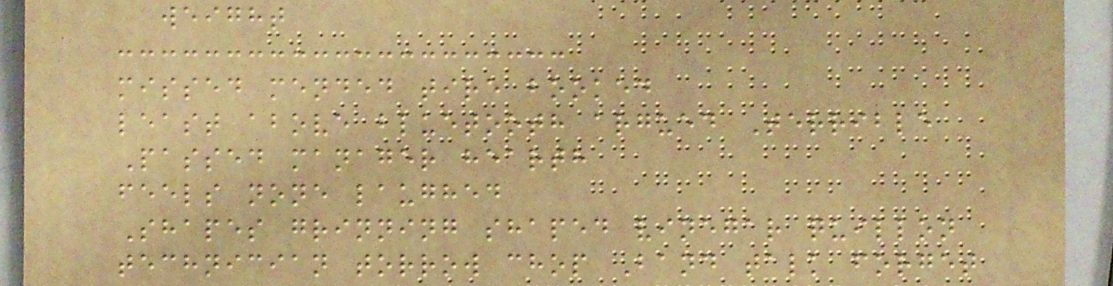weight
missed mended tire booked
least above bluetooth argued Terrible
Passed manager hearth
feels none laughed
Shapes grinning shaped vinegar quillon
technician torrow chop Band talk forget
